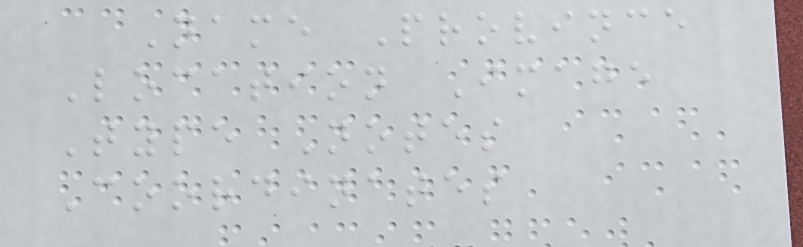Name Province
Location Image
Type Notes
Coordinates
